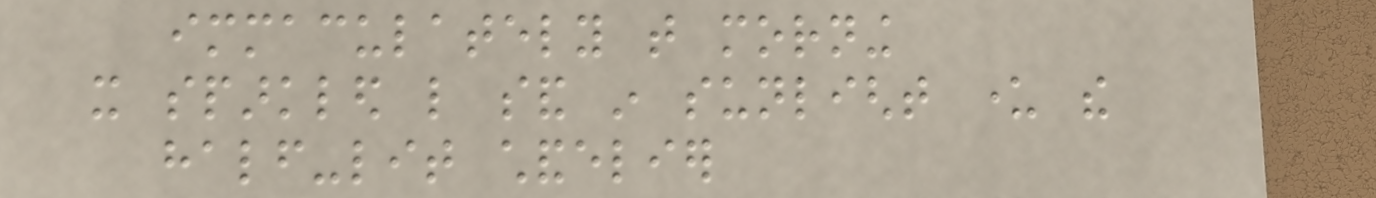immaculately that morning
it sparkled like sand in sunlight under the
half-lit chandelier
